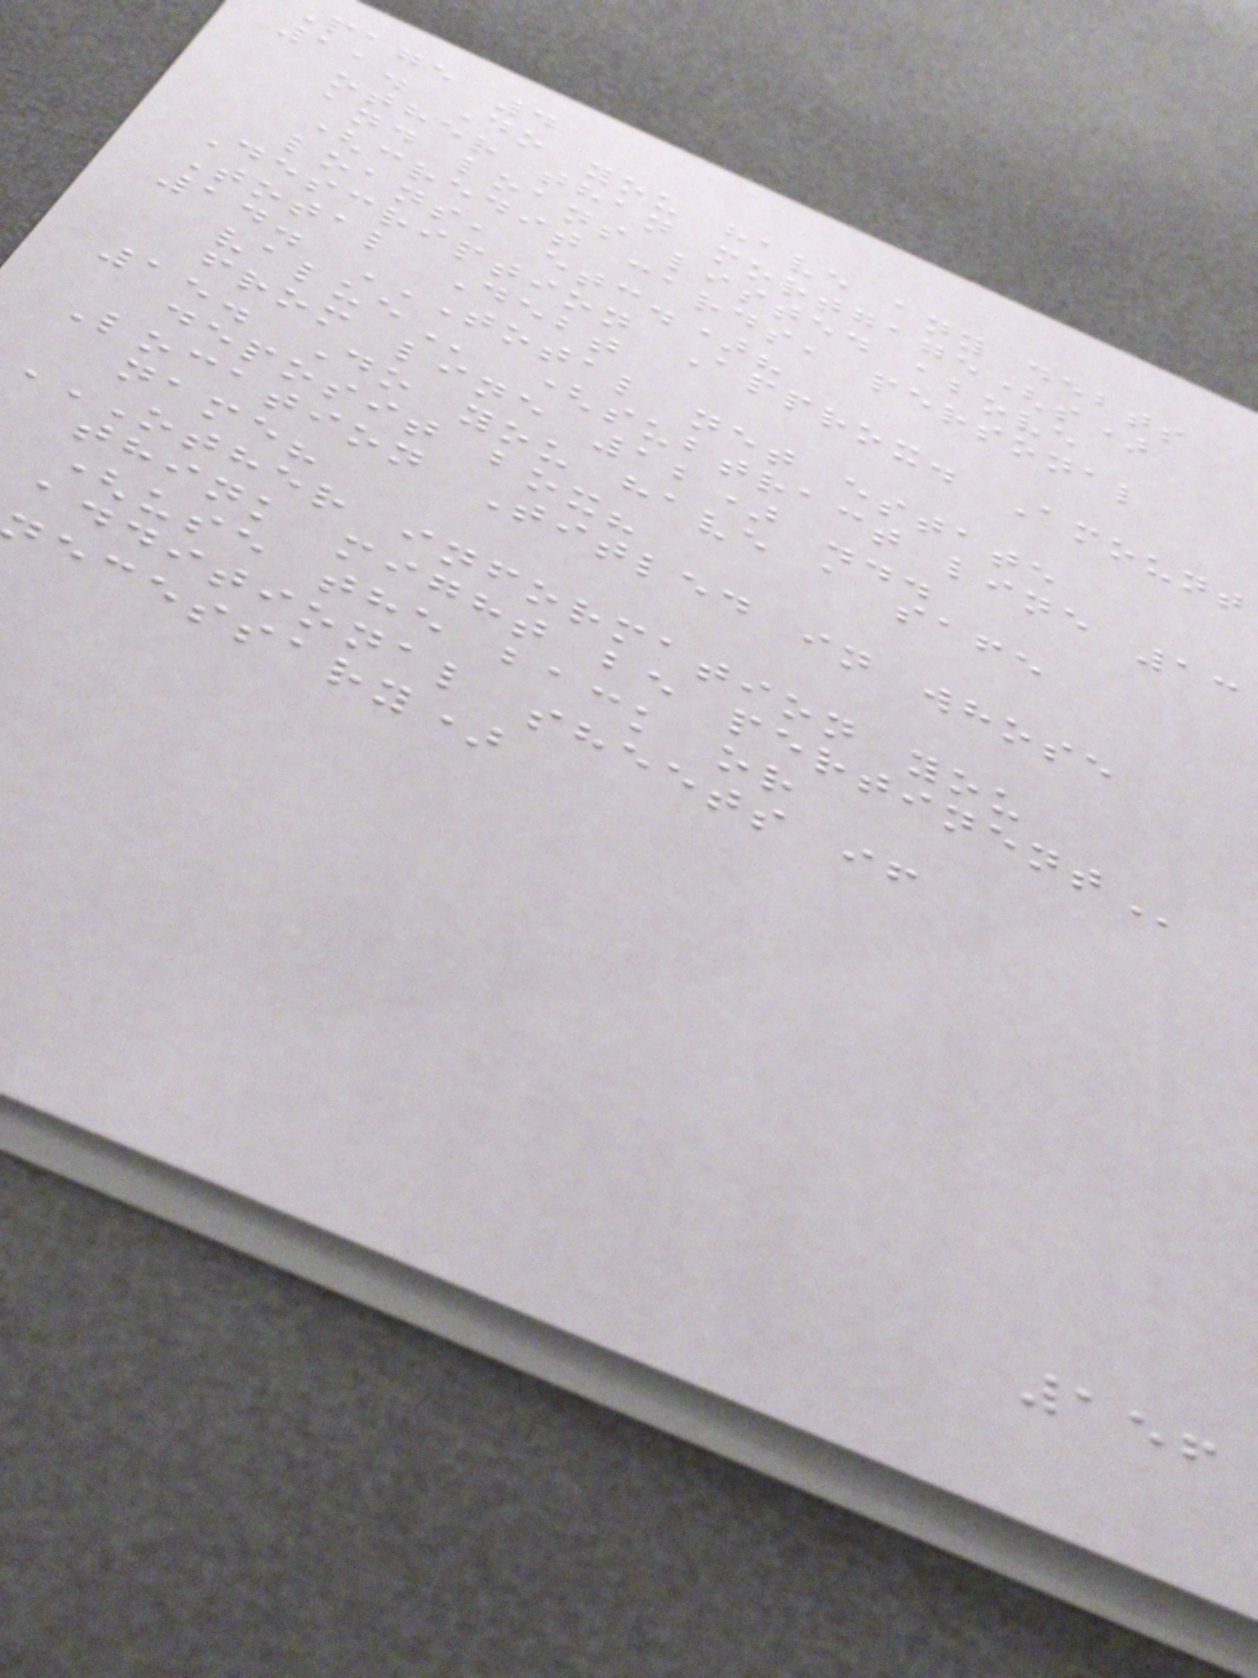page 4
11. Do you have any debts
other than mortgage(s)
and loans listed above
(credit cards, personal
loans, etc.)?
Description Approx. Amount
Total Debt
14. TOTAL NET ESTATE
(subtract line 13
from line 12) ...
15. Do you have a safe
deposit box?
Location Titled in whose
name?
OTHER INFORMATION YOU
think might be
(use the back or
additional sheets if
ecessary)
156
